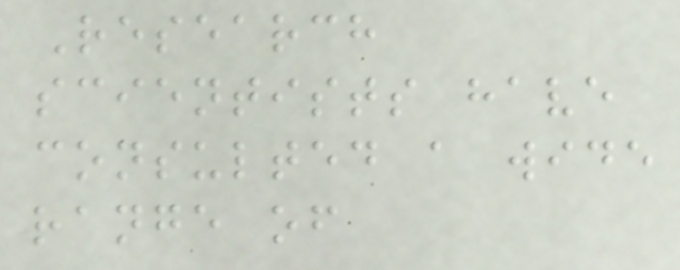Research
scientists have
consulted a wide
range of
